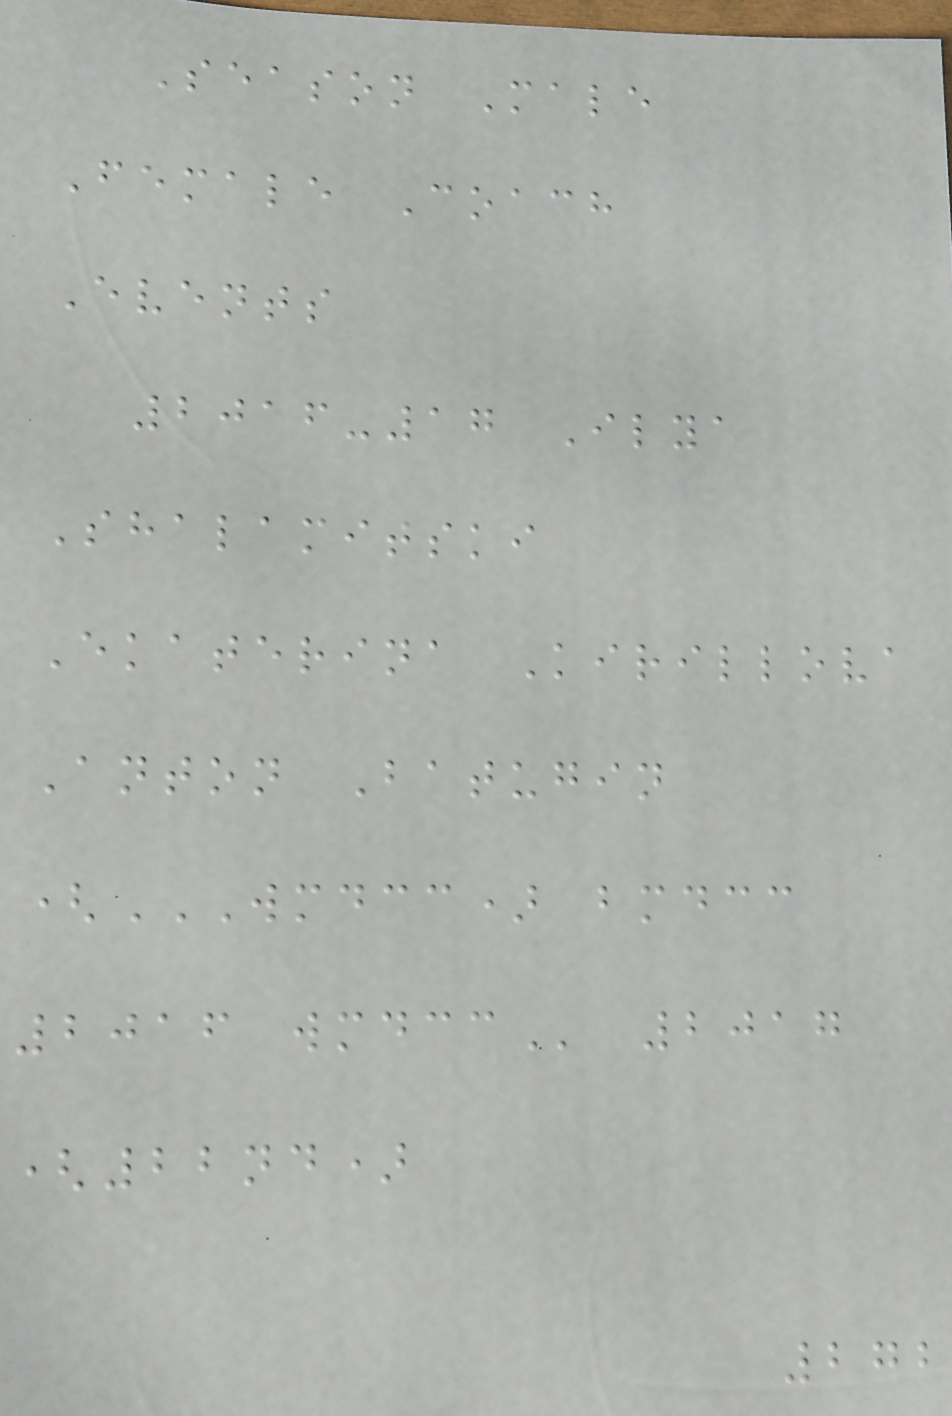Season Male
Female Coach
Events
2016-17 Ilya
Shalamitski
Ekaterina Kirillova
Anton Batugin
(WMDCC) BMDCC
2016 WMDCC 2017
(22nd)
272
